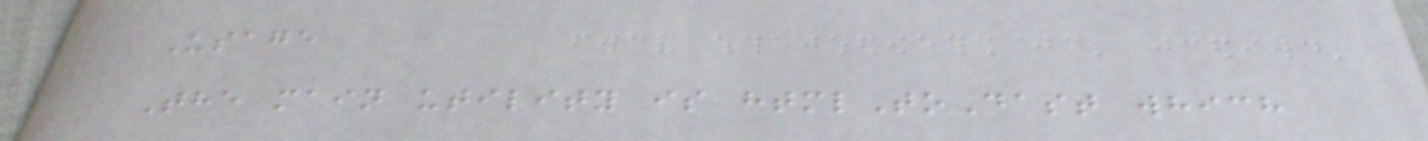Usage
The main utility is htmlToDast which
